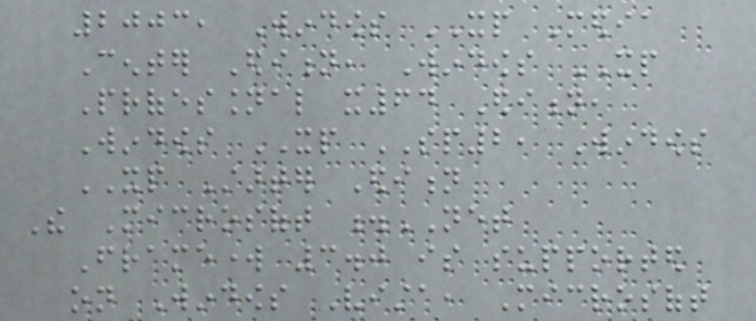2003, Windows XP Media
Center Edition, Windows XP
Professional x64 Edition,
Windows XP SP2, Windows
XP Starter Edition
The Microsoft .NET
Framework 3.0 is supported
on Windows Vista, Microsoft
